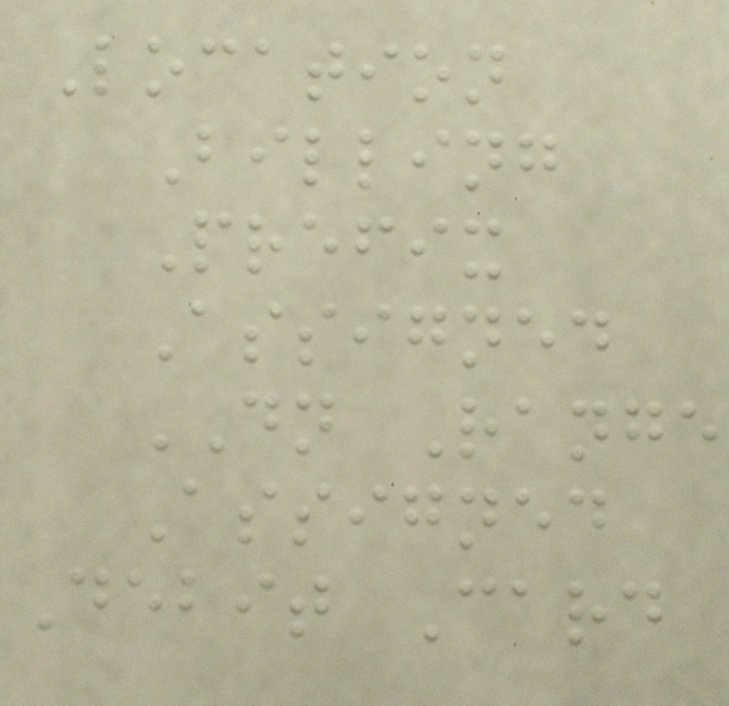Location
Billing
Prefix
Assigned
DN Range
Assigned
Debit Card
